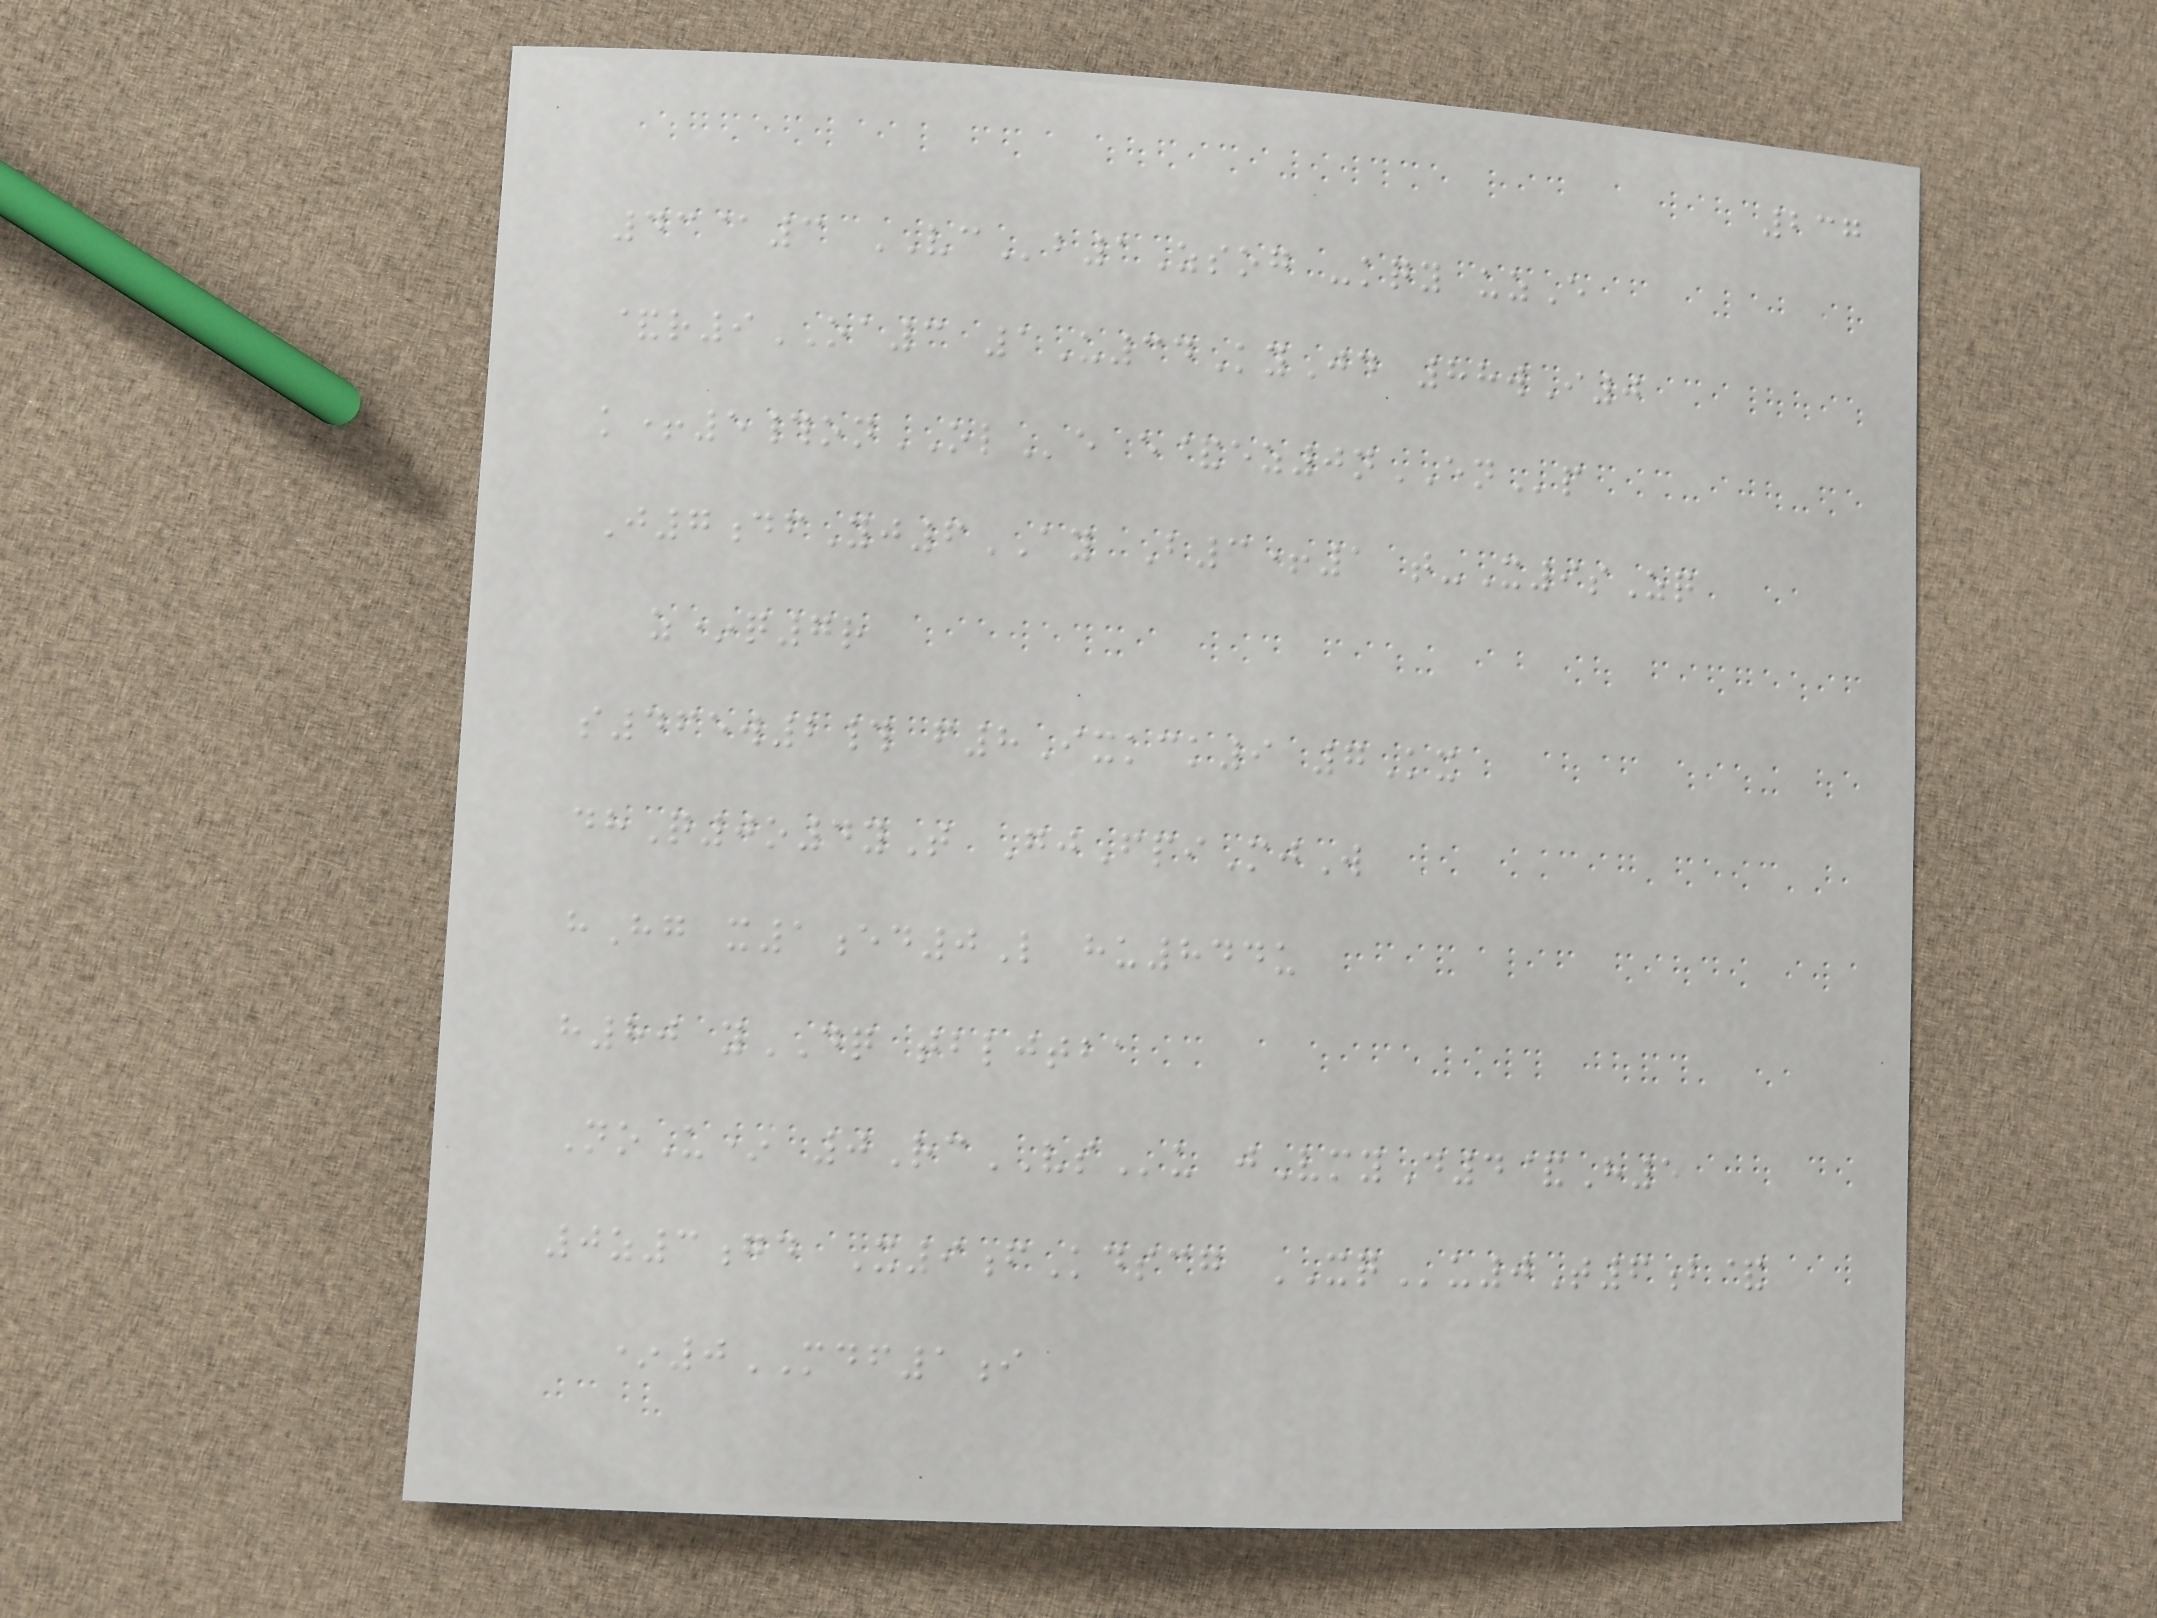237
43@3 VCb1Zsog -kqy uzE
&r9OA3 1U34KyJd 88wI0
k+5#onOLe e&ez0nENp
J7dfYj6AY B3+1 t-X9sZq
z*q7r
s465w2# f8Ixkck9 7Kx
dhQ0o4yT GjFpiMjW
hHg x1ed0L hu844u
h80 yDQ tbljtba
NoU* 0RcVSu jVmyD4&H5
0z3gd X9fKdscg XQu0T6b&
*0MDF1i
